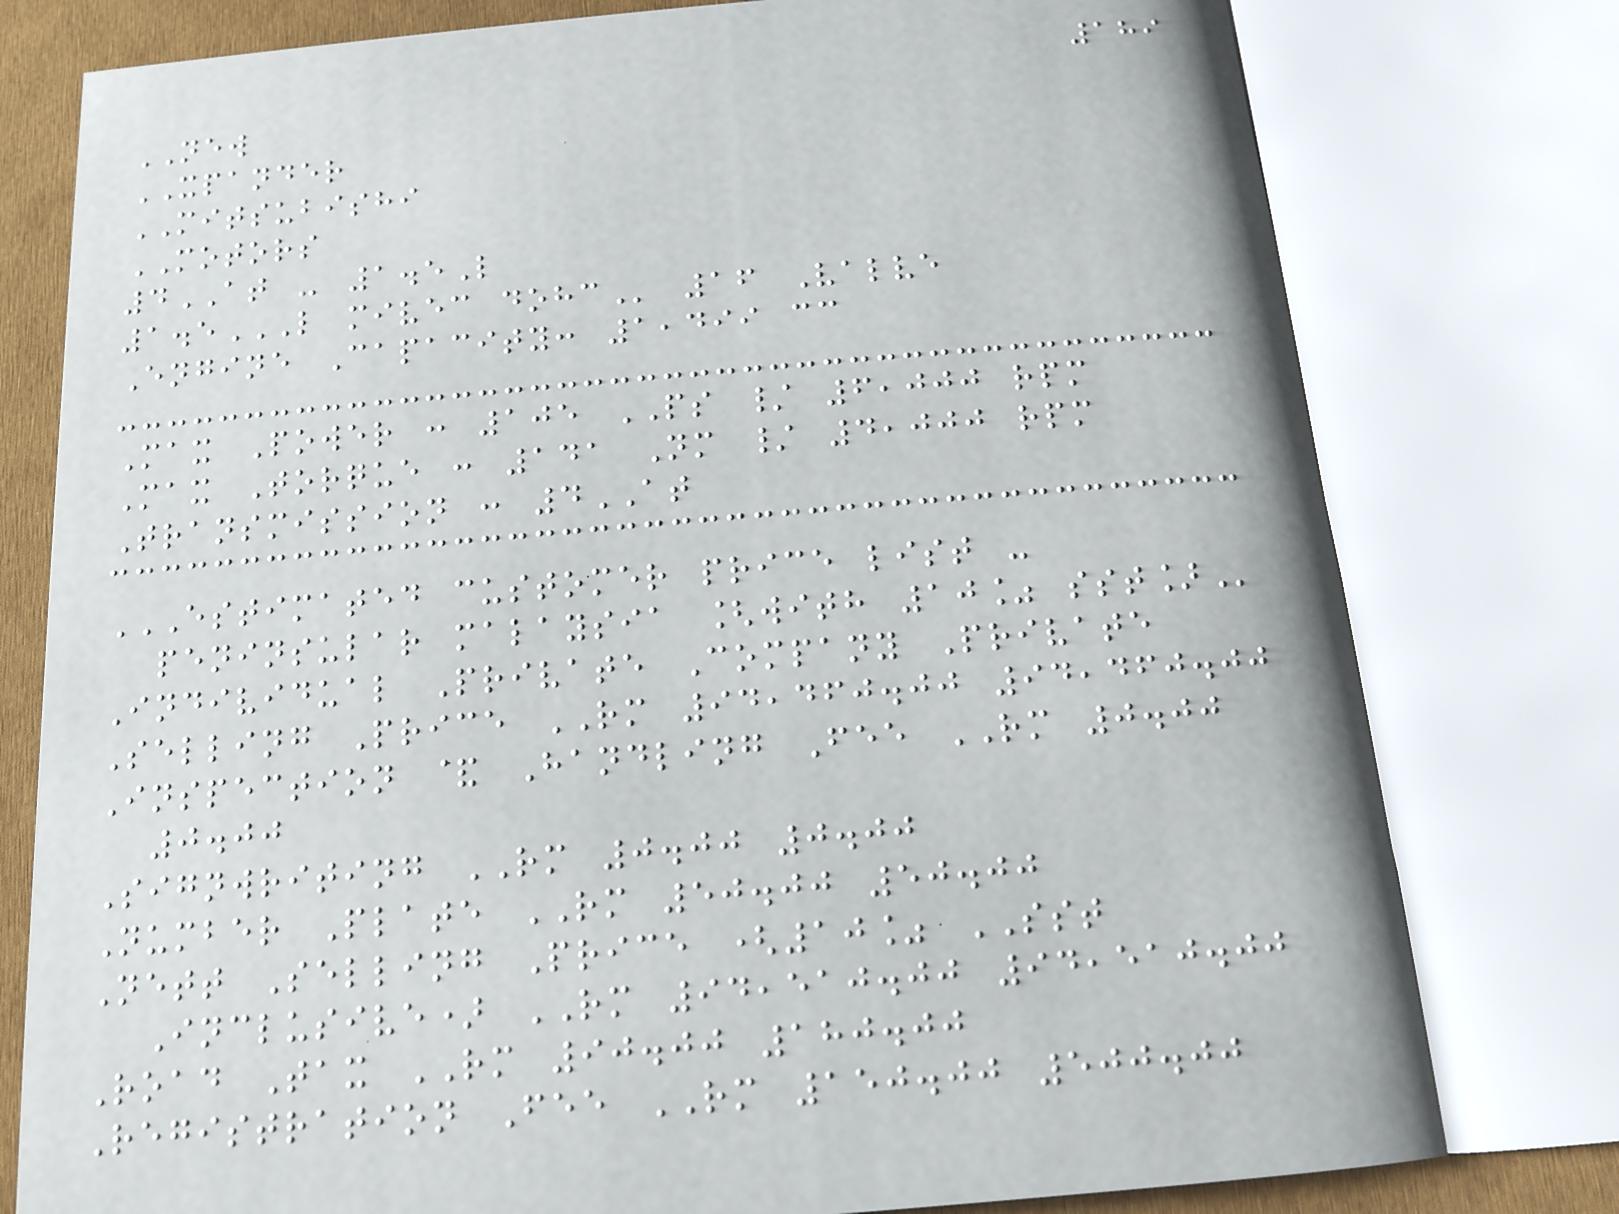189
NEW
XPANDER
MITSUBISHI
MOTORS
4AT - 1.5L
1.5L MIVEC DOHC 16 Valve
Engine Capacity: 1,499 cc
Max Power : 105 PS / 6,000 rpm
Max Torque : 141 Nm / 4,000 rpm
Transmission : 4AT
ESTIMATED CUSTOMER PRICE LIST -
PENINSULAR MALAYSIA [WITH 10% SST]
Individual Private Company Private
Selling Price RM 94,460.00 94,460.00
Inspection & Handling Fee RM 0.00
0.00
Signwriting RM 0.00 0.00
Number Plate RM 50.00 50.00
Nett Selling Price (10% SST
Inclusive) RM 94,510.00 94,510.00
Road Tax RM 90.00 180.00
Registration Fee RM 150.00 500.00
